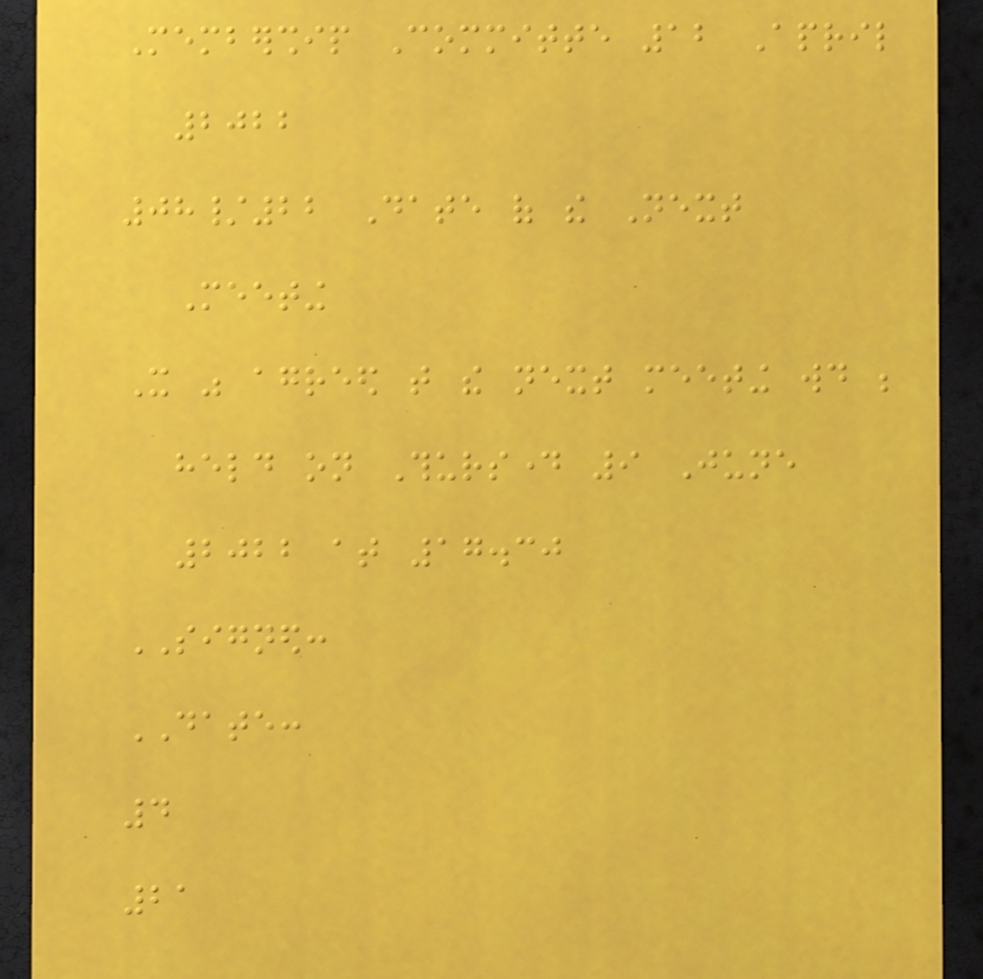Membership Committe 12 April
2022
08/22 Date of the Next
Meeting
It was agreed that the next meeting would be
held on Thursday 9 June
2022 at 17.30
SIGNED:
DATE:
4
21
